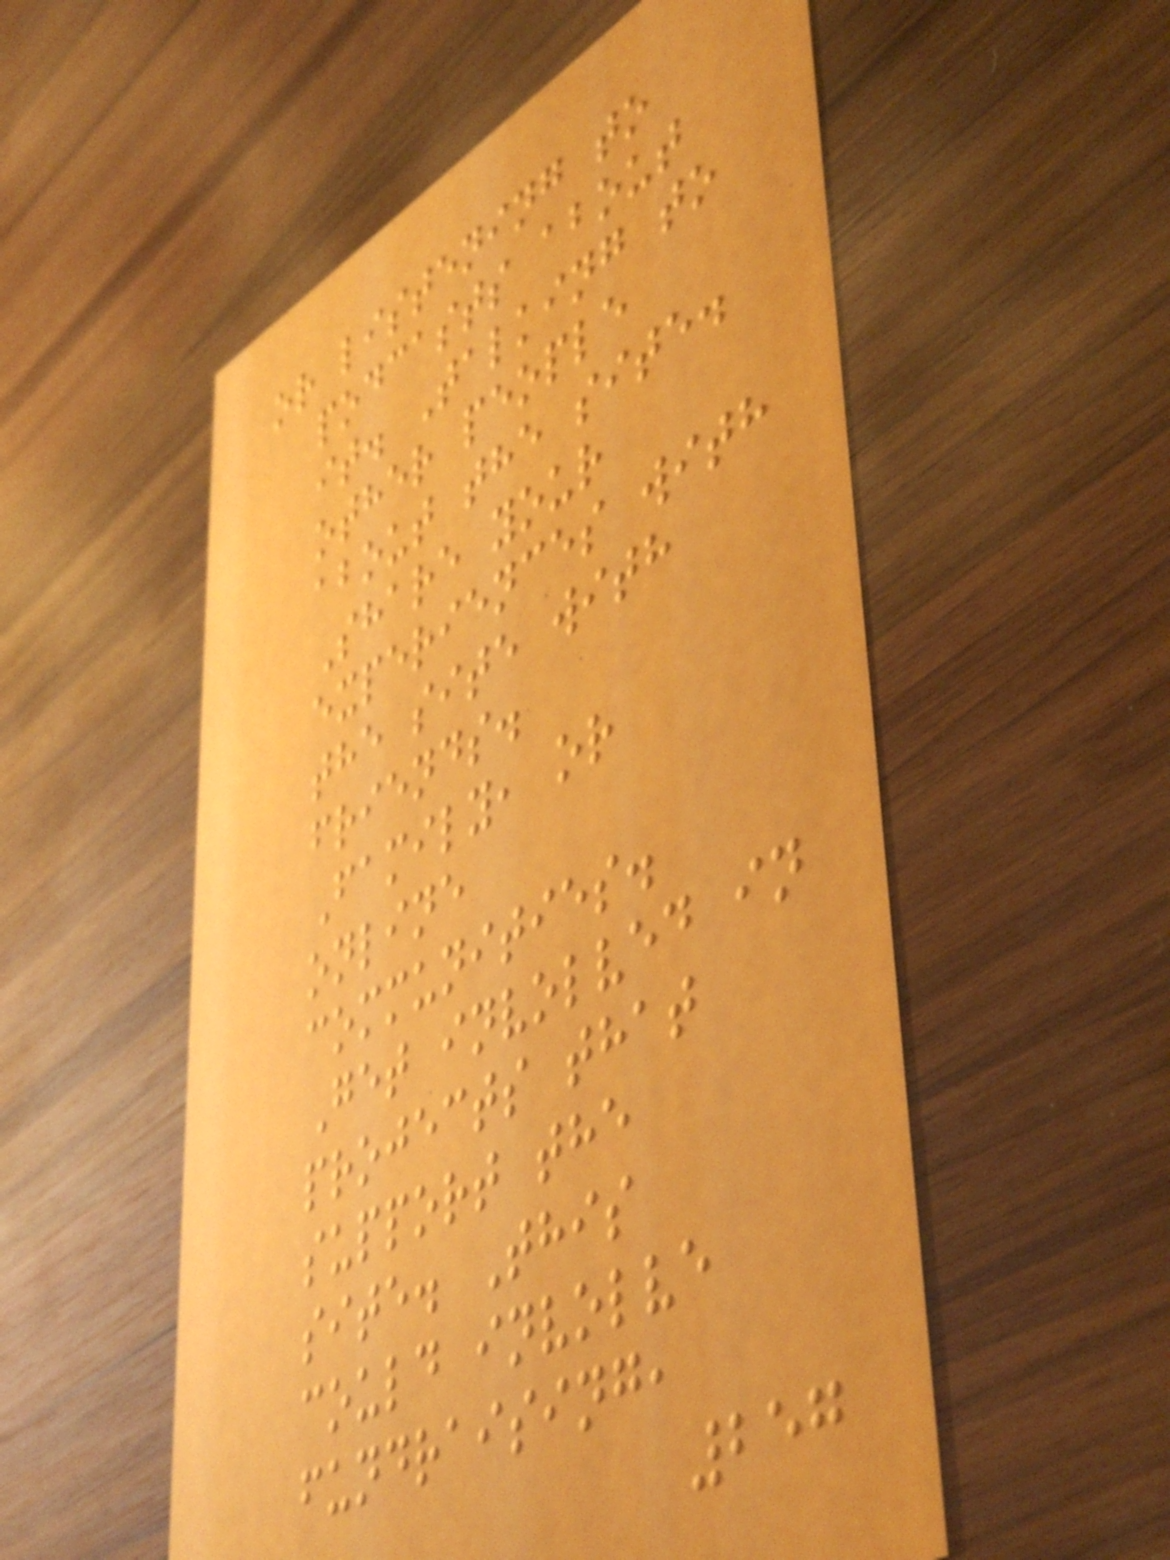or listening to
podcasts about
it. Talking to
other people
about the site.
Share your
experiences with
the site with
friends.
Family, or
online
communities.
Get involved in
projects that
support the
site. This
could involve
fundraising,
257
